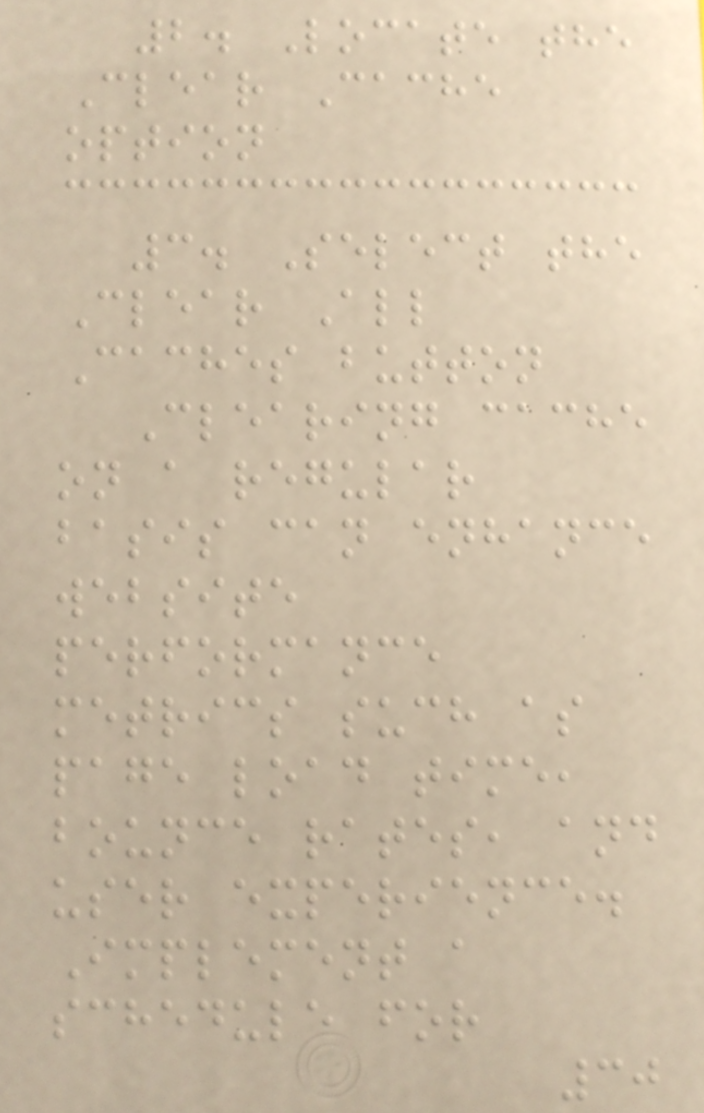2. Locate the
Clear Cache
option
3. Select the
Clear All
Caches button
Clearing cache
on a regular
basis can enhance
website
performance
metrics such as
page load time,
bounce rates, and
user experience.
Implement a
schedule for
30
